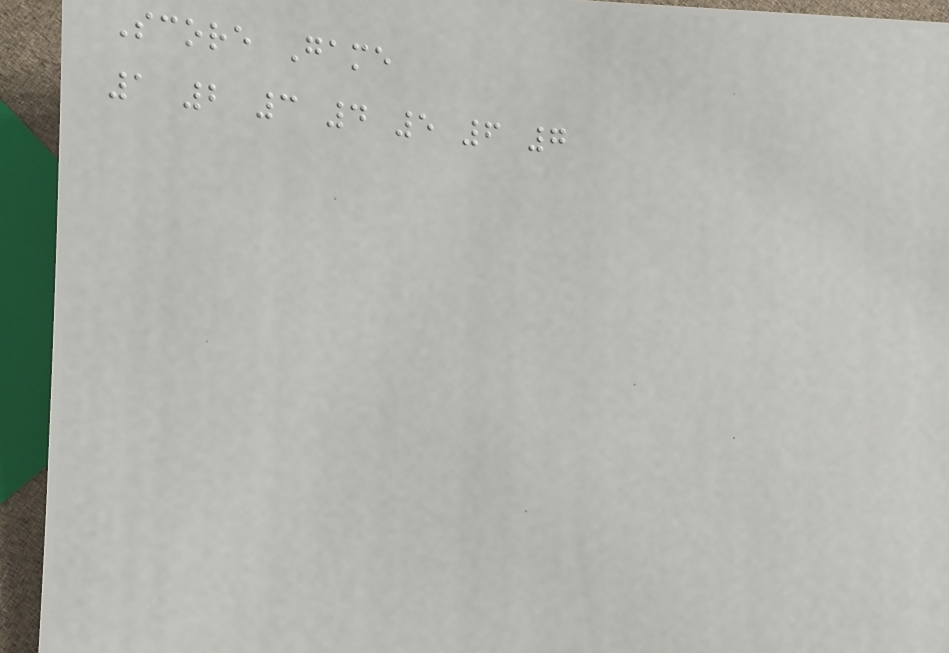Score Game
1 2 3 4 5 6 7
